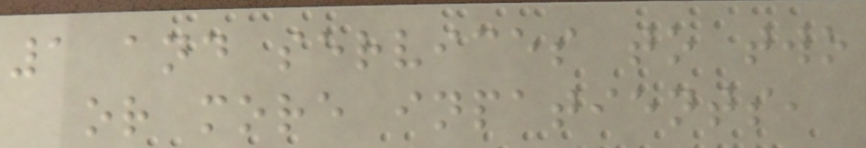1 and services to two
or more inpatients,
